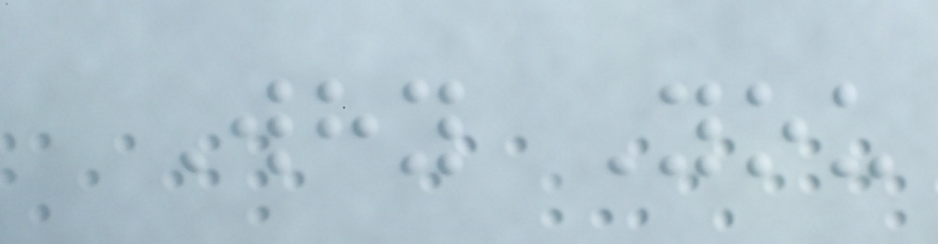Why You
